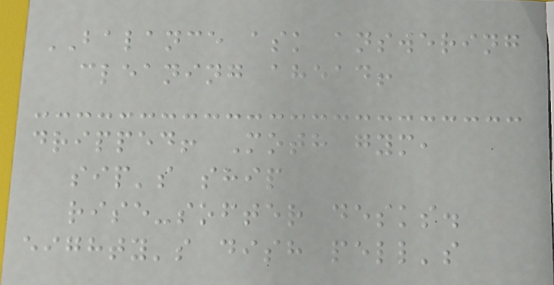BALANCE ask answering
cleaning ahead!
dripped! Moth gym,
sip's ship
rise-softer desks.
eighty's dish pell's
